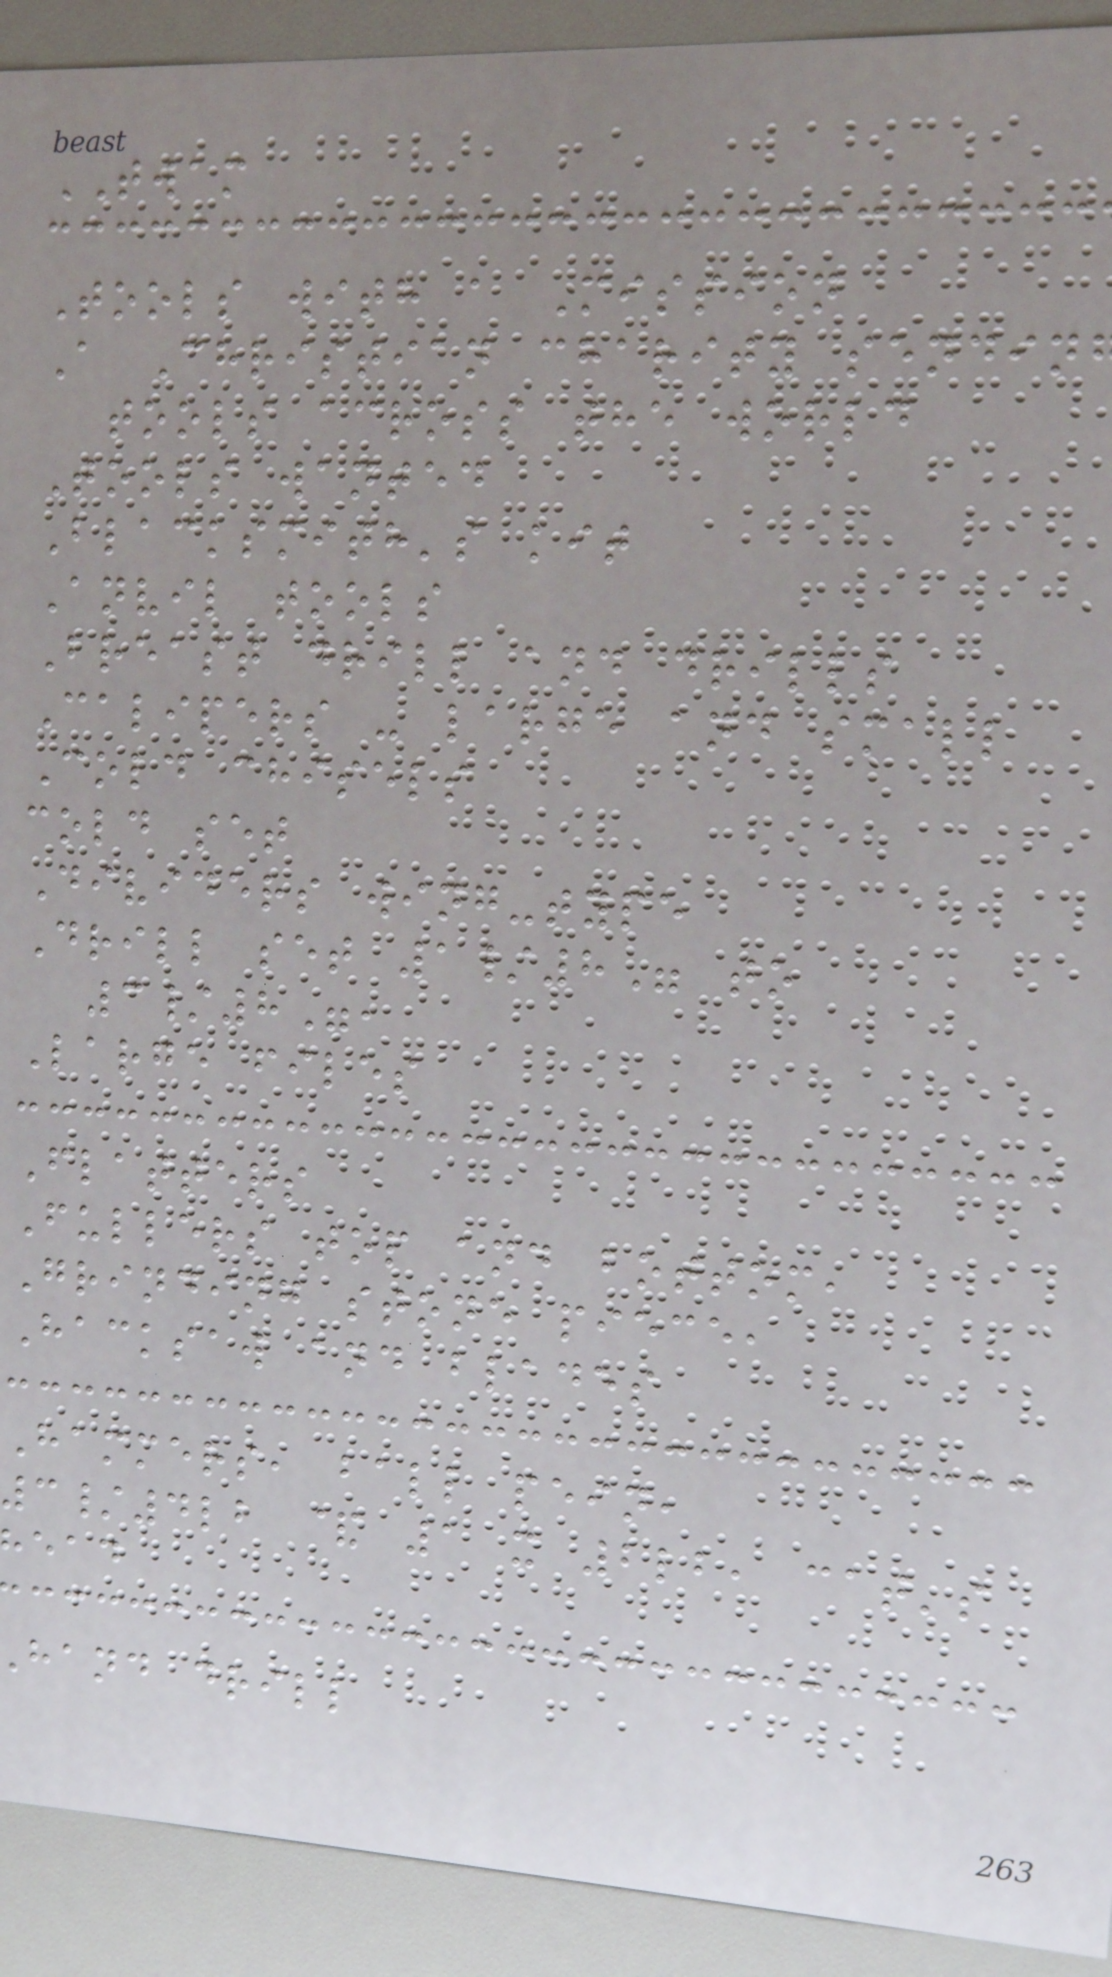TWAM
Tools with a Mission
A Christian charity sendin
tools across the world
Tools wanted
Blacksmith's kit
Anvil tools
Breast drill and drills
Calipers - large and small
Cold chisels
cold set
Dividers wing-type
Drill set 1/8" to
3/8",
Large files
Flatters
Fullers top and bottom,
Grinding stone piece,
Hacksaw and blades
Hammers, ball pein,
3/4lb & 1 x 2lb, cat's
hand drill
